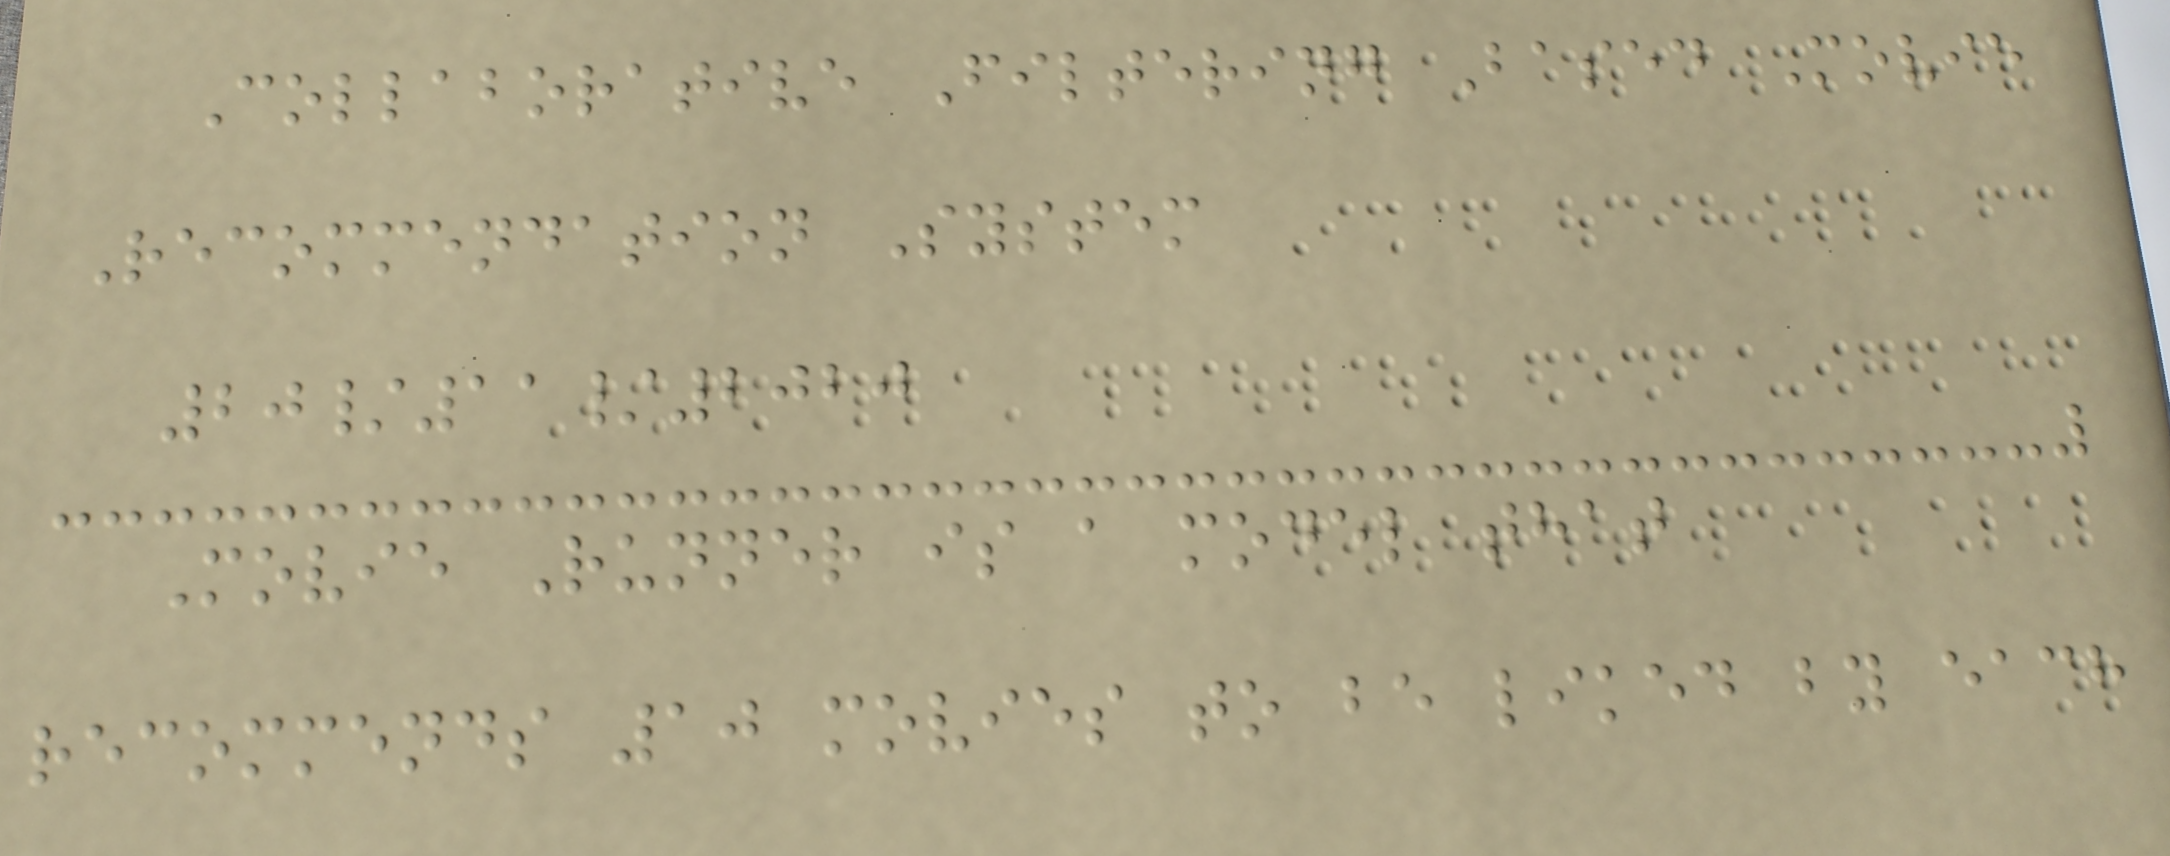Collaborative Filtering Based Movie
Recommendation System
20/11/2020
Movie Runner is a model that
recommends 10 movies to be liked by each
